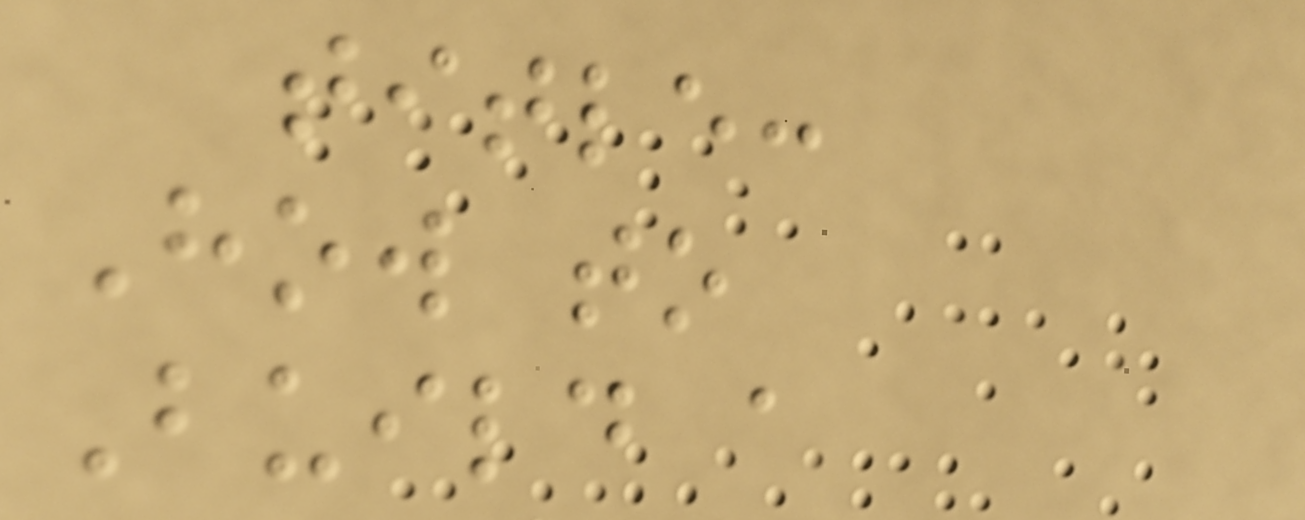title:
How to
Build a
